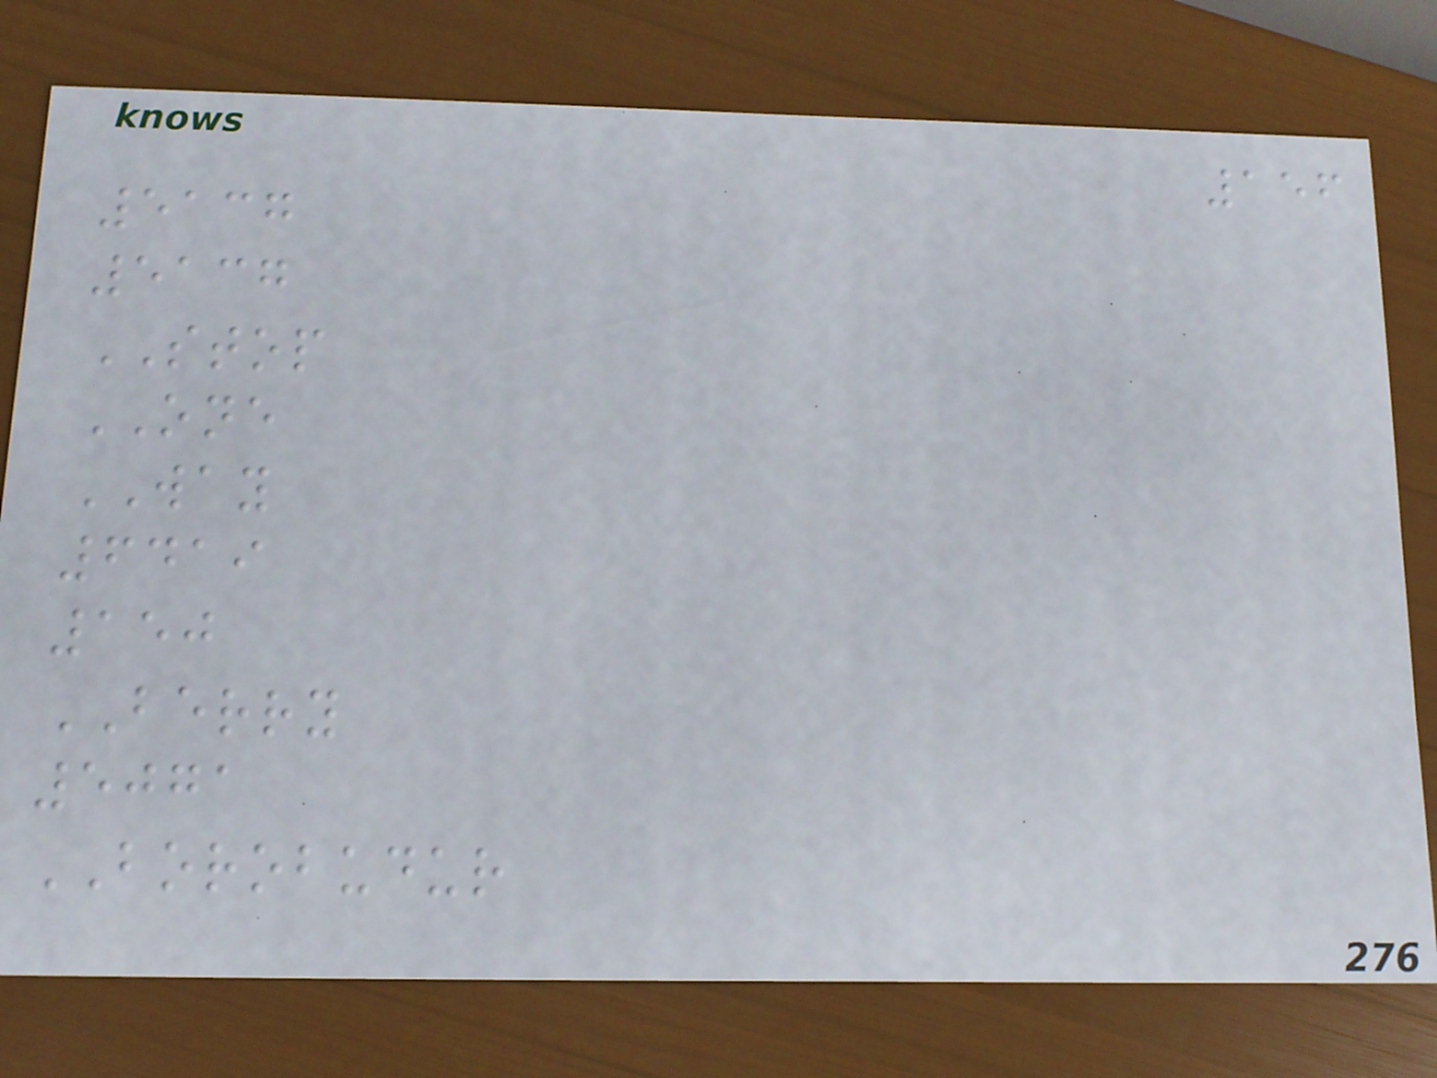156
5137
5137
STOP
ONE
WAY
6419
150
BERRY
5071
BOROBUDUR
